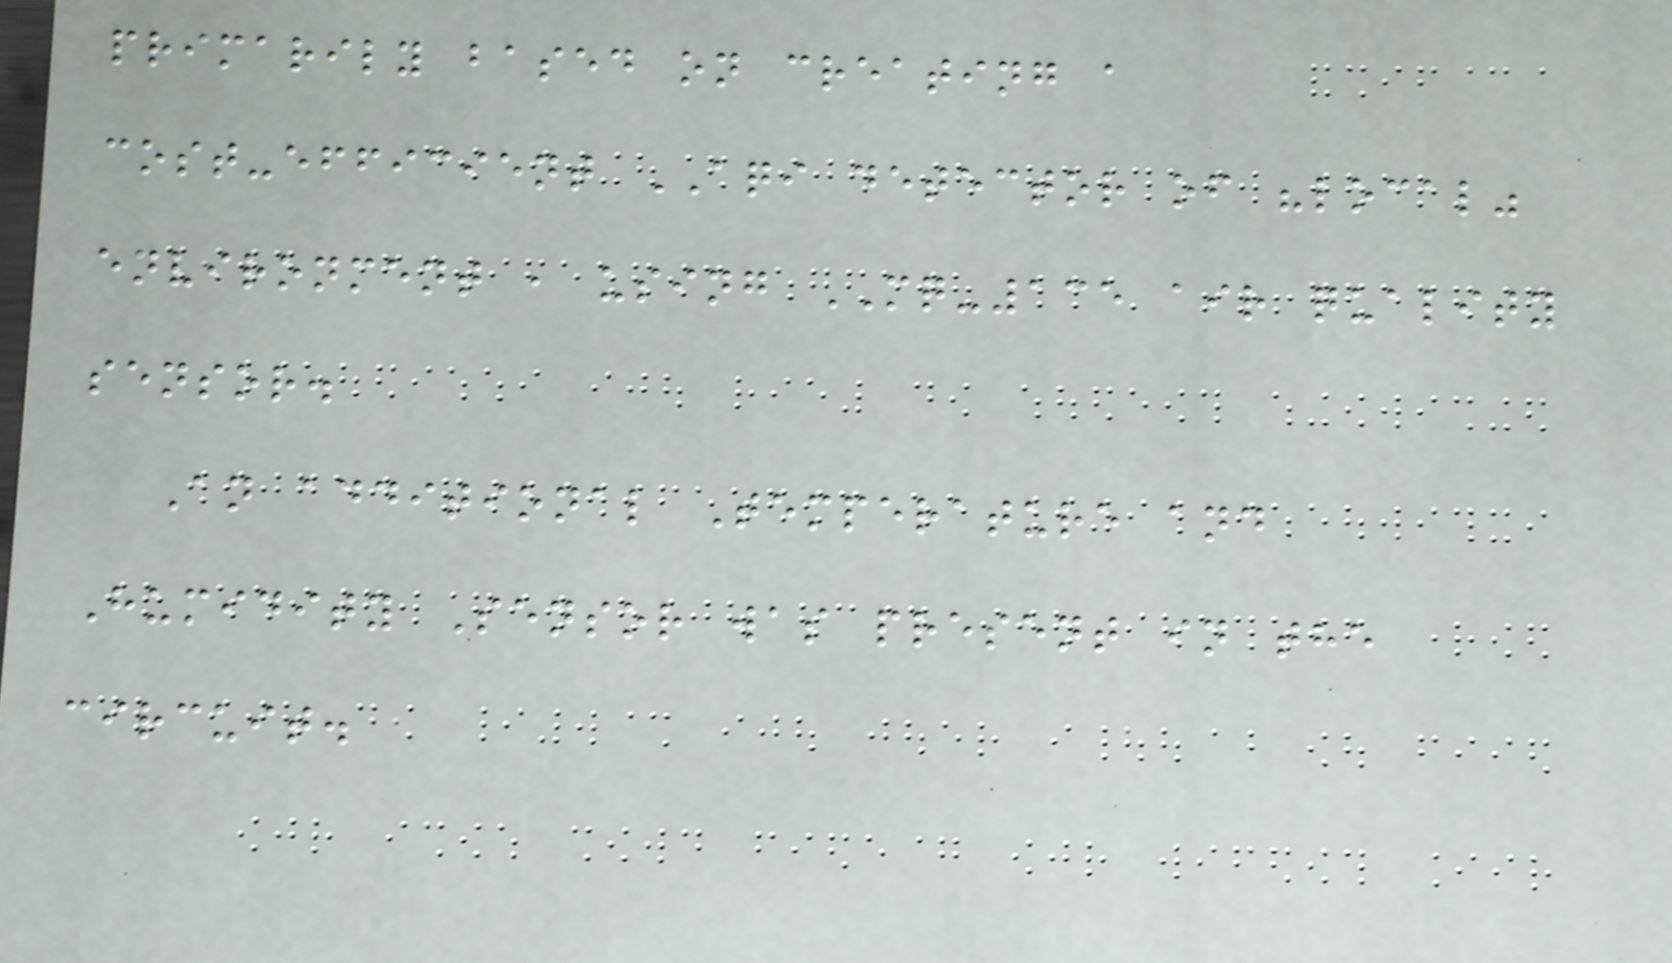primarily based on creating a
cost-efficient AQI detector of "local"
environment , using MQ-135 air quality
sensor.
An additional Temperature and
Humidity Sensor was present in the
circuit.
